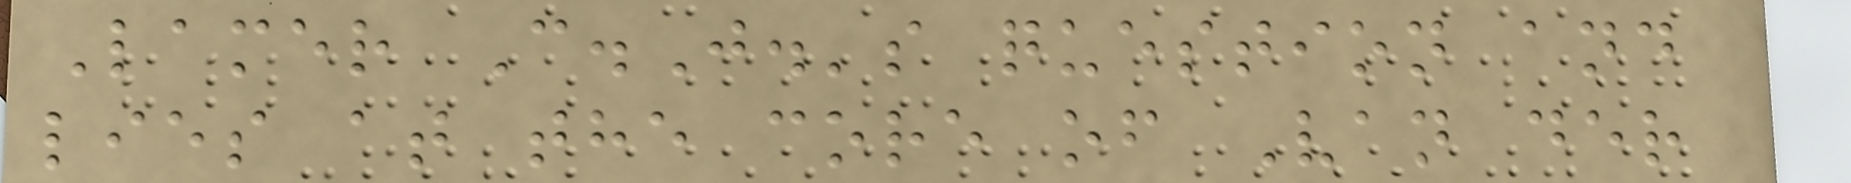Lamer C.J.'s question and
lies at the core of Van der
